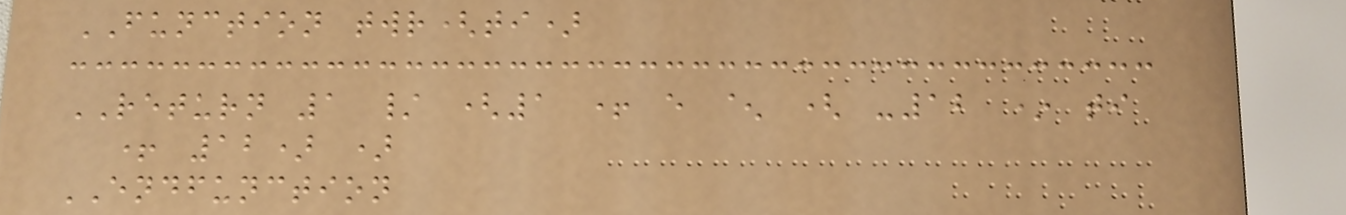FUNCTION twr(ti)
RETURN 1 / (1 + e ^ ( -12 * ti
+ 12) )
ENDFUNCTION
